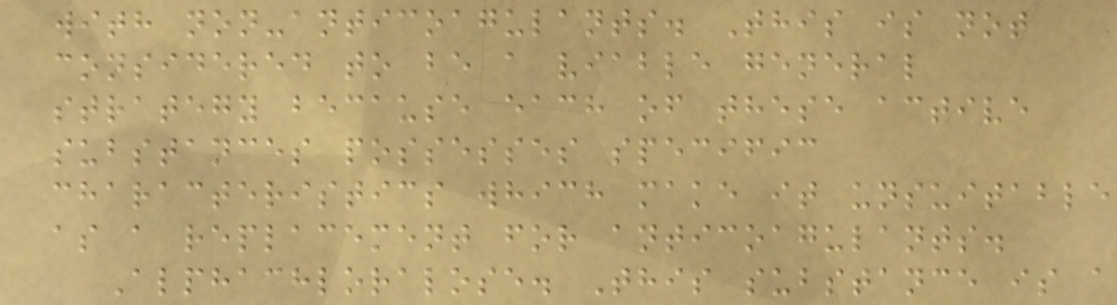with non-anticoagulants. This is not
considered to be a viable general
strategy because each of these active
substances possesses specific
characteristics which make it unsuitable
as a replacement for anticoagulants.
Alphachloralose. This substance is a
